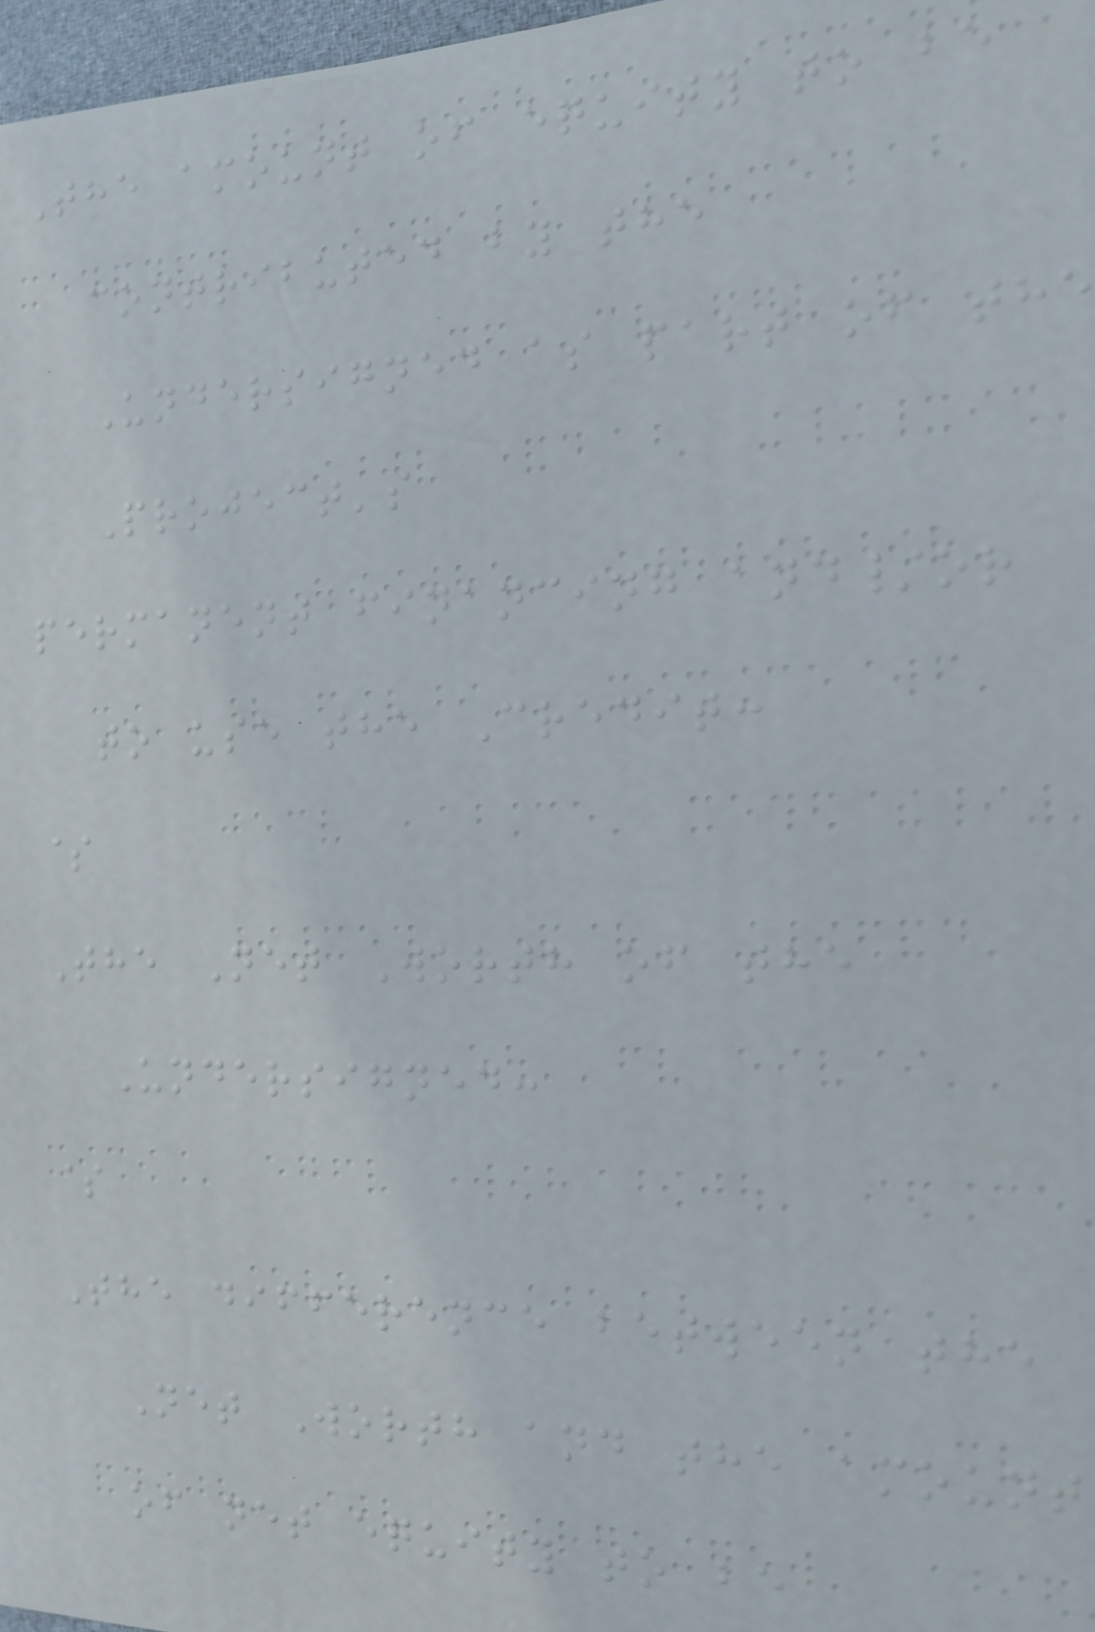The amount of equity to be
contributed by the
Undersigned as part of the
Project's
permanent financing and/or
to use the Credit:
$
The Net Worth of the
Undersigned:
$
The difference between the
Net Worth and the amount
of net equity to be
